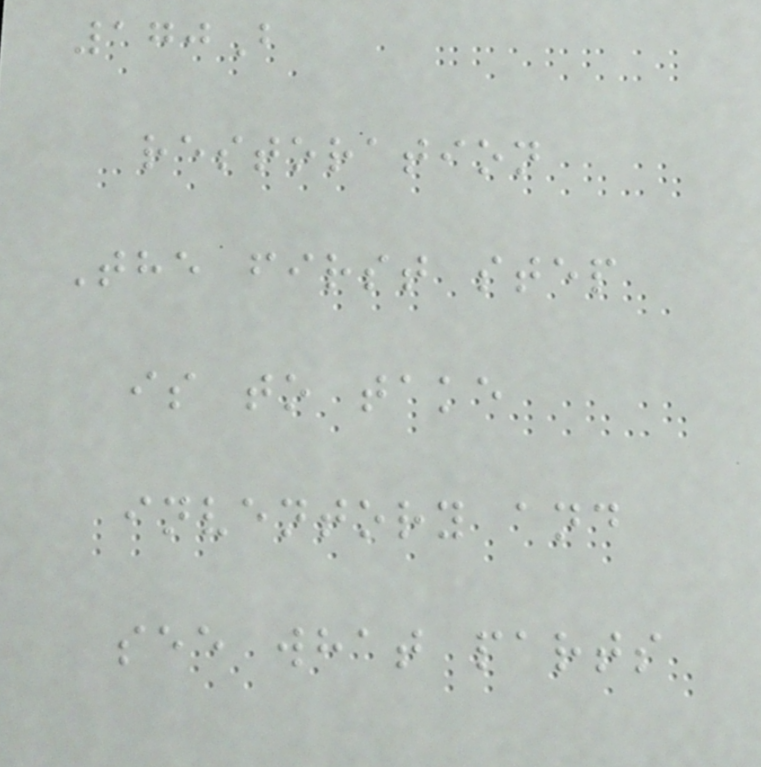170B
restoration
The first step
is to take
inventory and
see what parts
